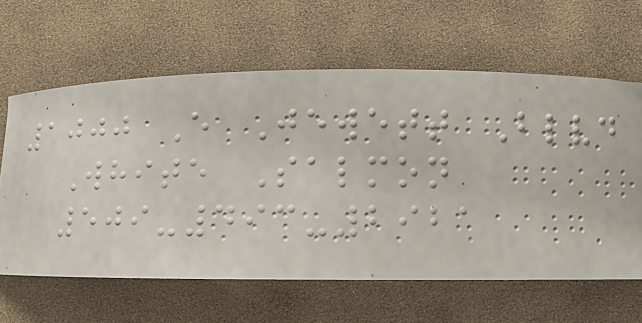1000 E Jewett Blvd
White Salmon
509-493-2921
